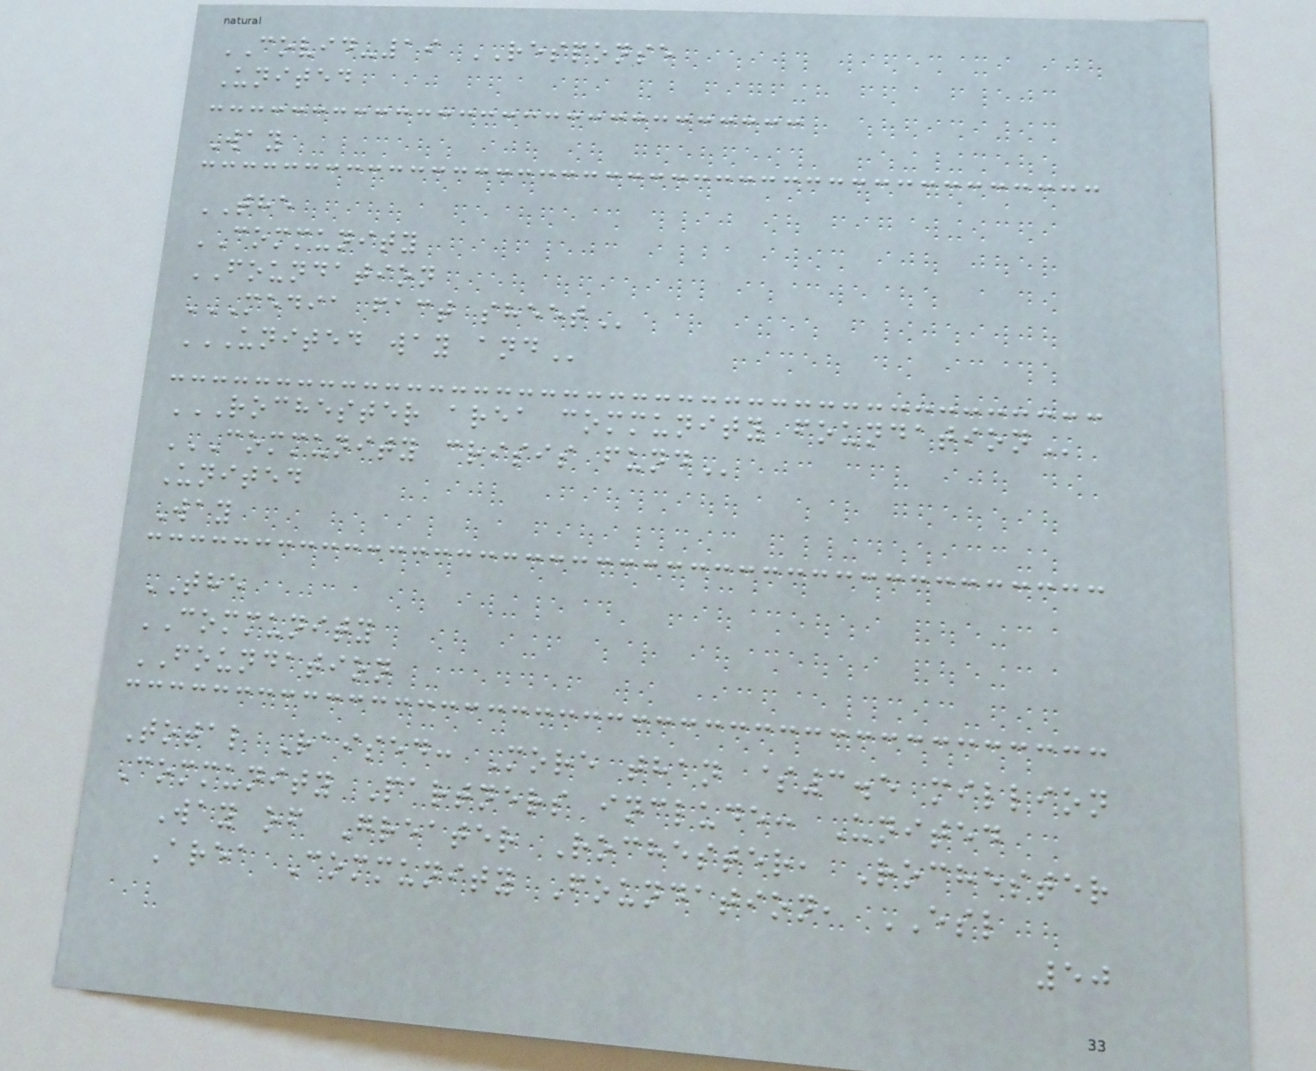COVID-19 RESPONSE
United
Way
THE
COMMUNITY
FOUNDATION
MEDIA FACT SHEET
UNITED WAY AND
ROCHESTER AREA COMMUNITY FOUNDATION
COMMUNITY CRISIS FUND
United
Way
THE
COMMUNITY
FOUNDATION
Total Raised: More than $3.5 million
Community Partners include: United
Way of Greater Rochester, Rochester
Area Community Foundation, ESL
50
